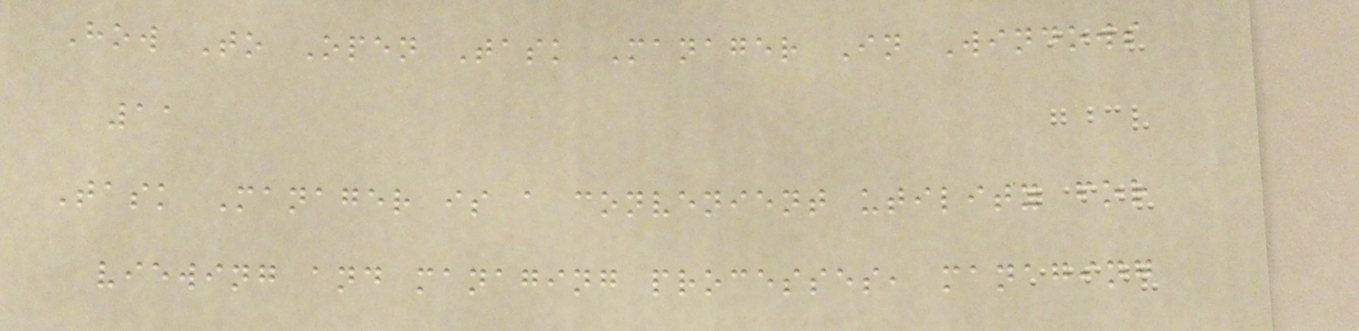How To Open Task Manager In Windows
11
Task Manager is a convenient utility for
viewing and managing processes, managing
